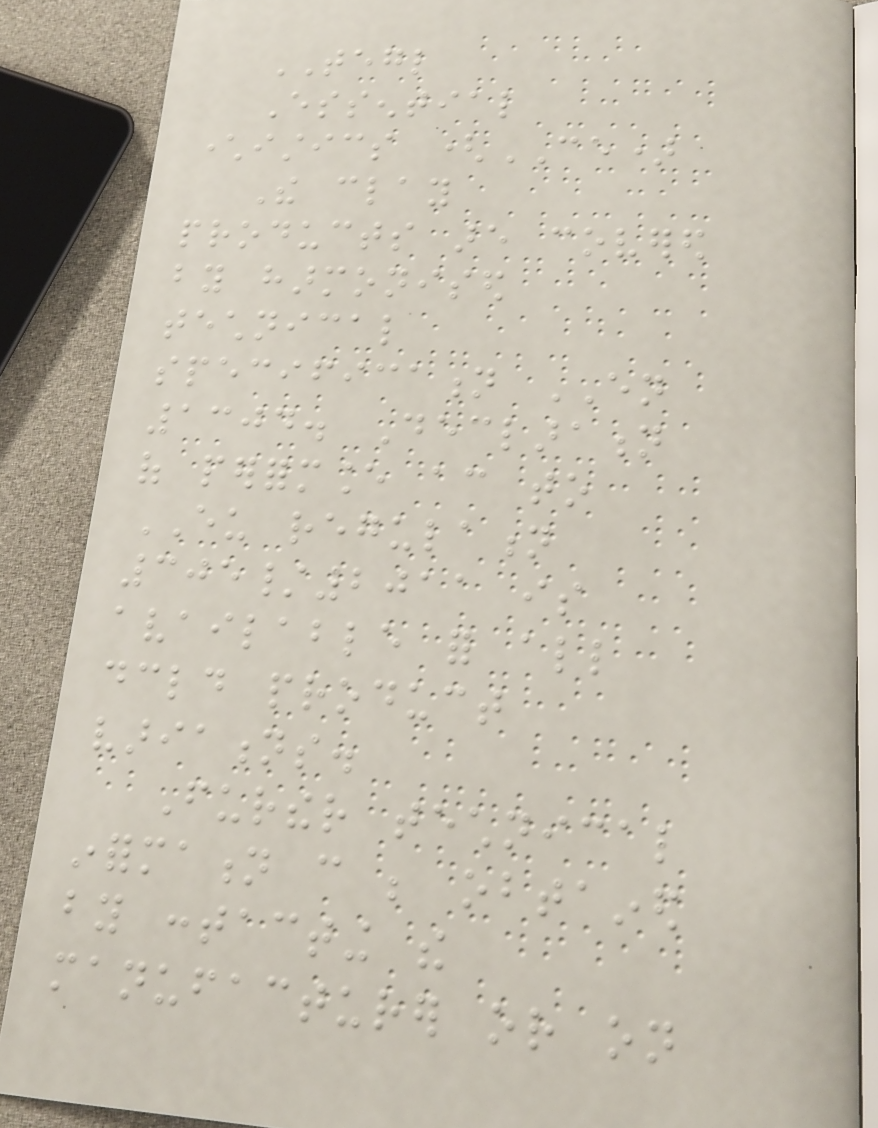TEGL
Essential
characteristics (CE)
The clay
products are covered
by harmonised
technical
specification EN
1304. Declaration
of performance according to
EU regulation
305/2011 is
available for all
declared product
variations.
Further technical
information can be obtained
by contacting the
manufacturer or on
